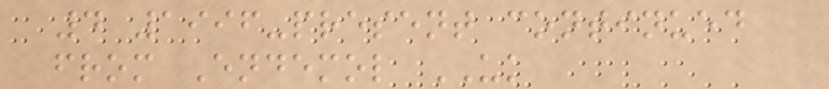4 1996-present continued
from Endemol UK
